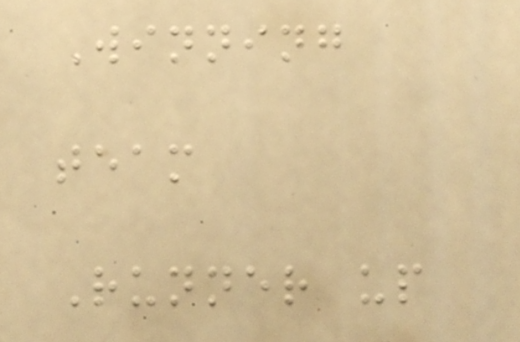Winning
team
Runner up
